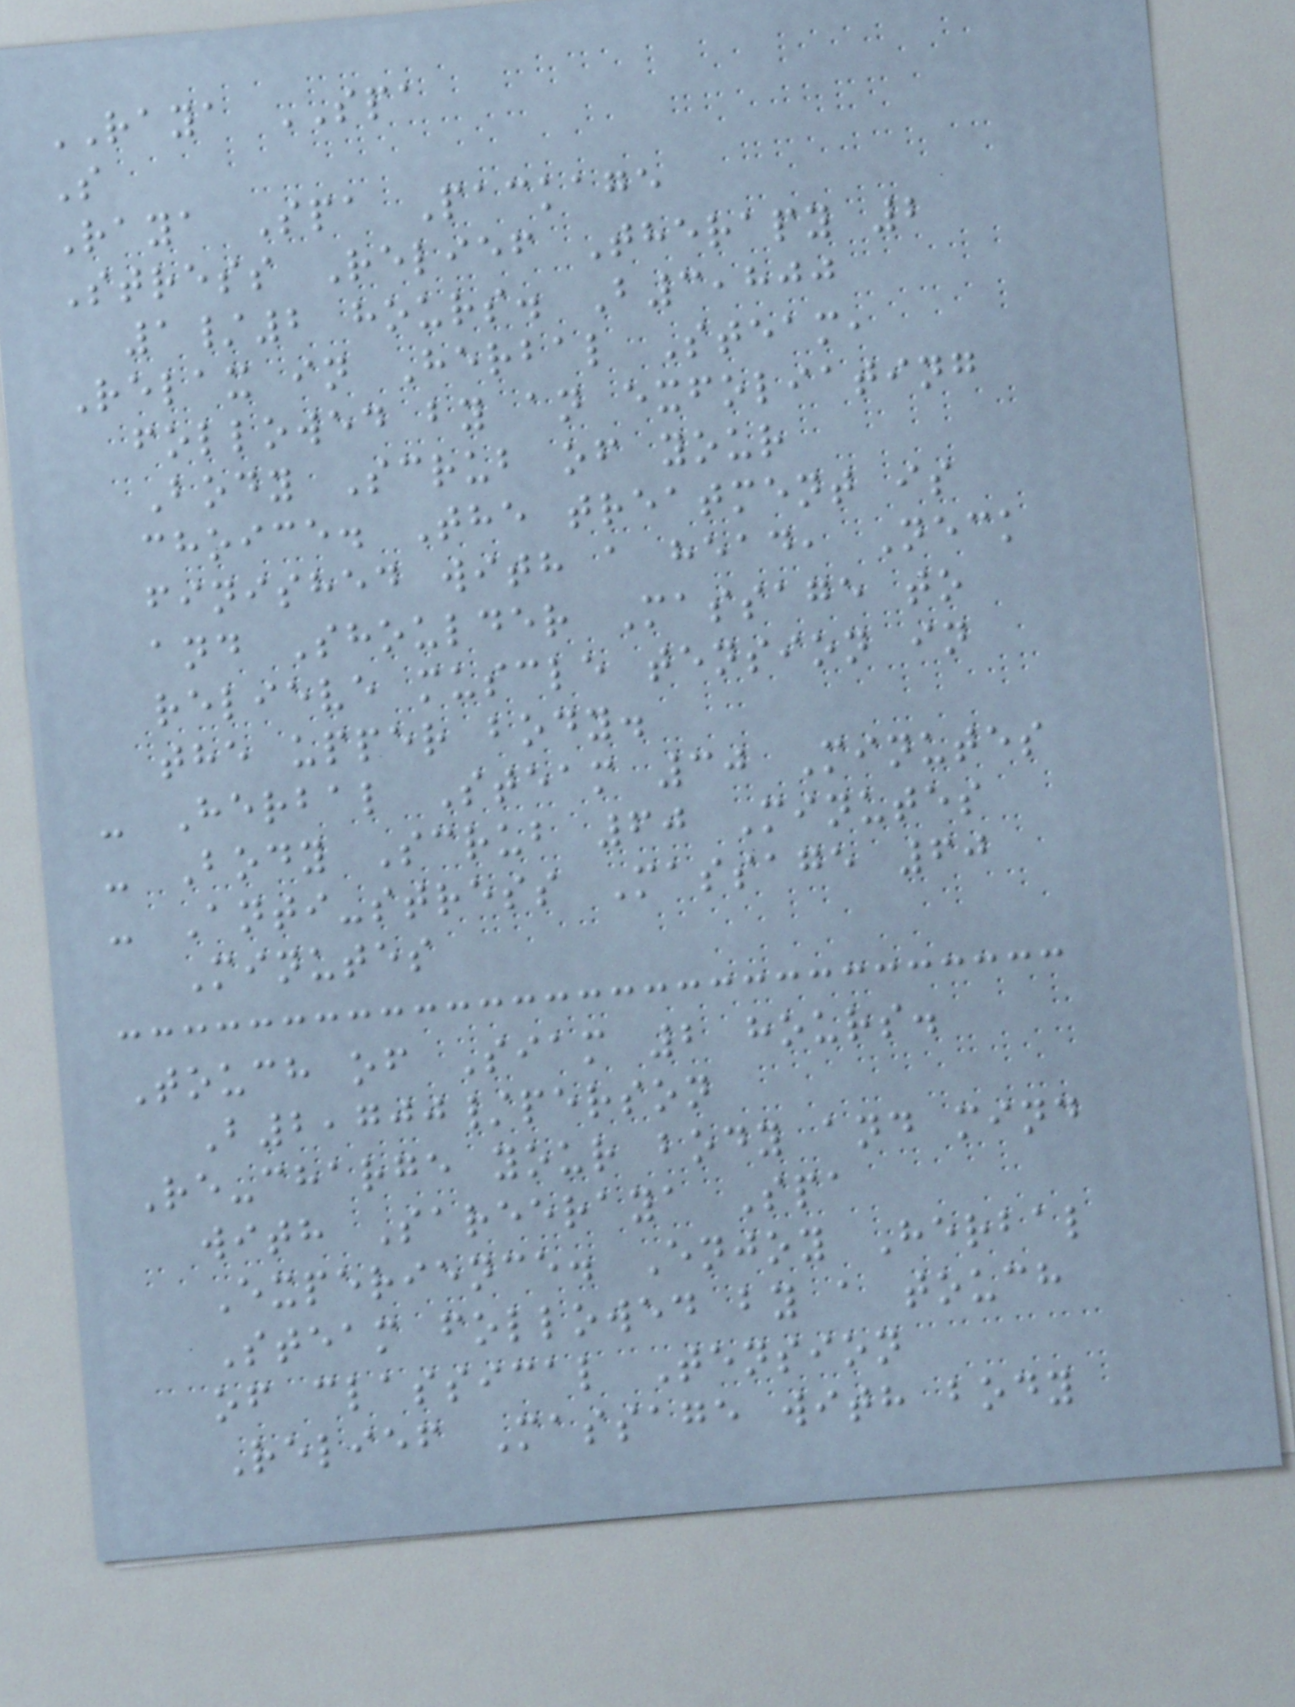RAYA SPA
S
Raya Spa Package
Stress Relief Therapy 2
1/2 hours. B3,800
Relax in Herbal Steam,
followed by an exfoliating
Body Scrub of your
choice. The treatment is
finished with a head, Neck
and Shoulder Massage to
relieve muscle tension in
the upper body.
- Herbal Steam 30 Minutes
- Body Scrub 60 Minutes
- Anti-stress Massage 60
Minutes
Touch of Siam 2 hours.
B2,700/person
Re-charge your body and mind
with Sareeraya Spa
Experience. Enjoy Herbal
Steam followed by a touch
of classical Tension
Relief Massage with body
